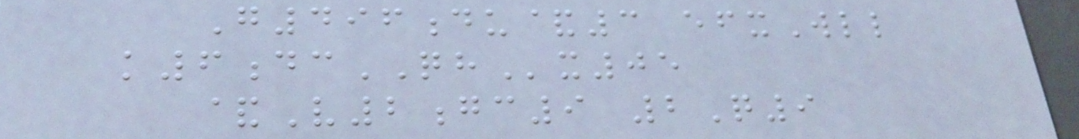G496du&3 efxWll
k6dcQHx05
&V2gc9 2Q9
